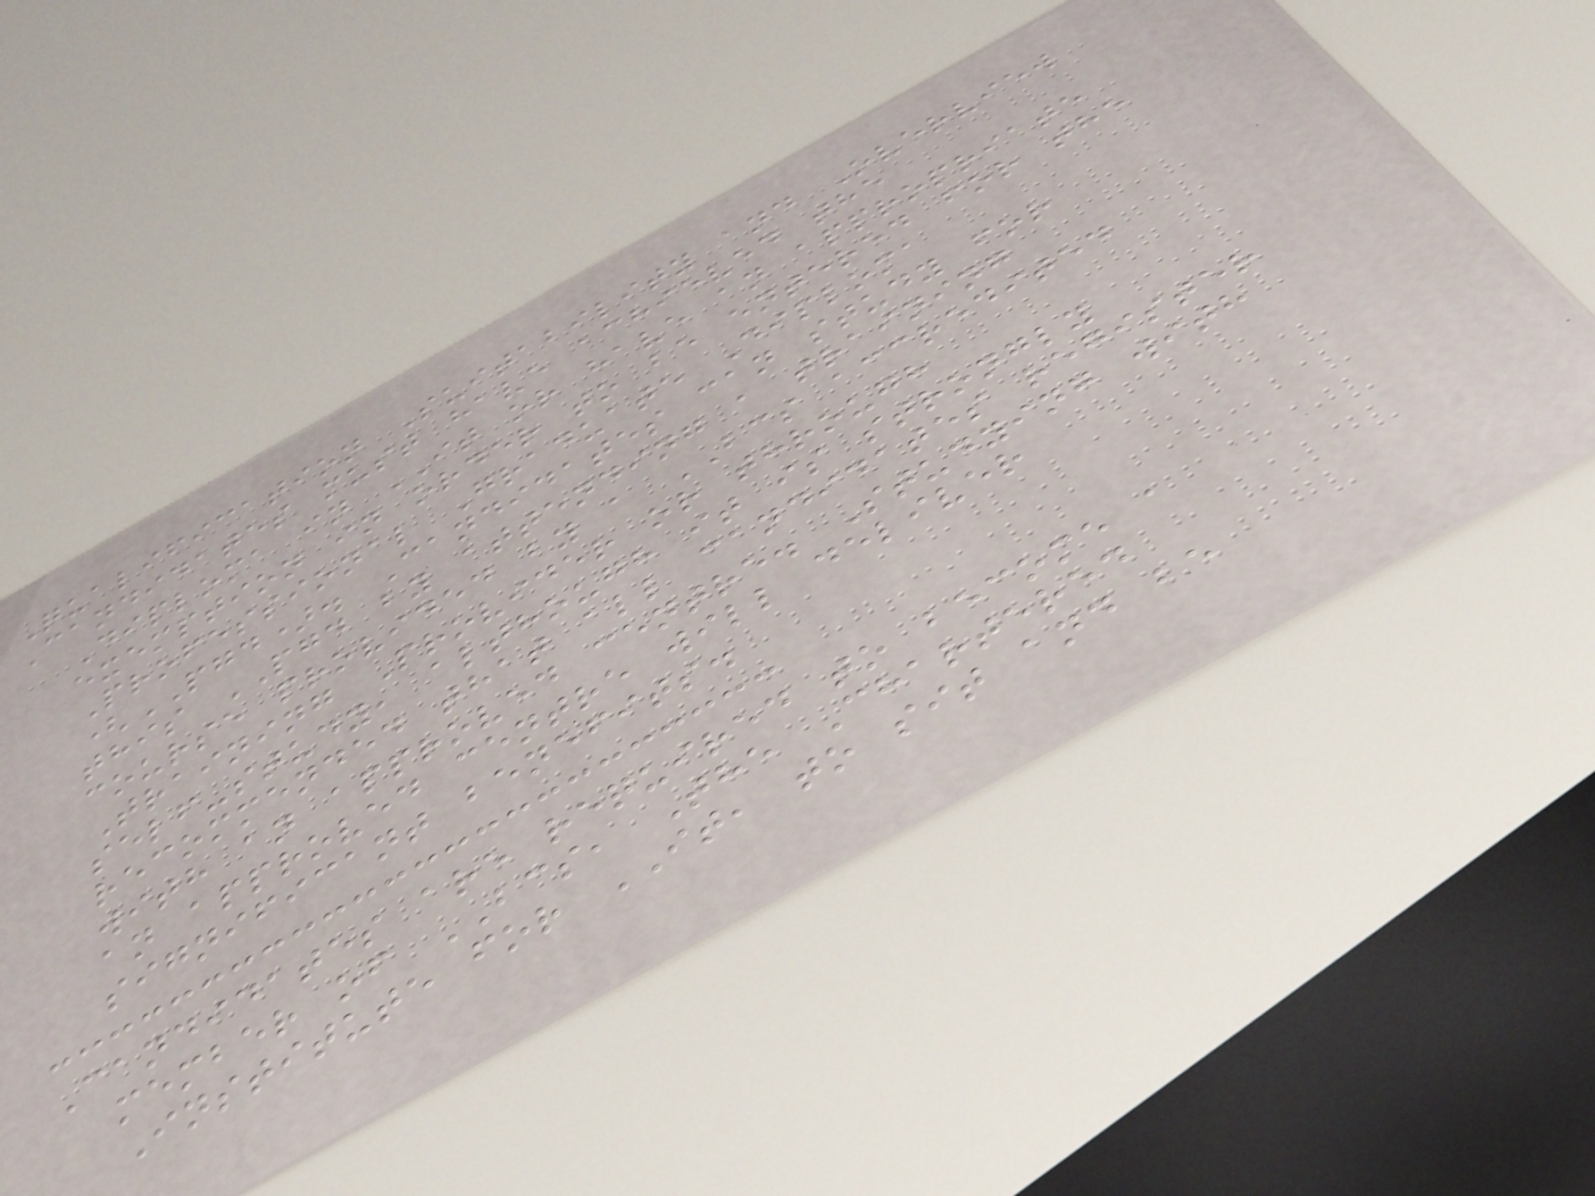Qualification Suitability and Overview
Candidates must have achieved the
Diploma in IT or have an appropriate
exemption in order to be entered for the
Professional Graduate Diploma
(PGD). Candidates can study for
this PGD by attending a training
course provided by a BCS accredited
Training Provider or through
self-study, although it is strongly
recommended that all candidates register
with an approved centre. Studying with
an approved centre will deliver
significant benefits.
Candidates are required to become a
member of BCS, The Chartered
Institute for IT, to sit and be
